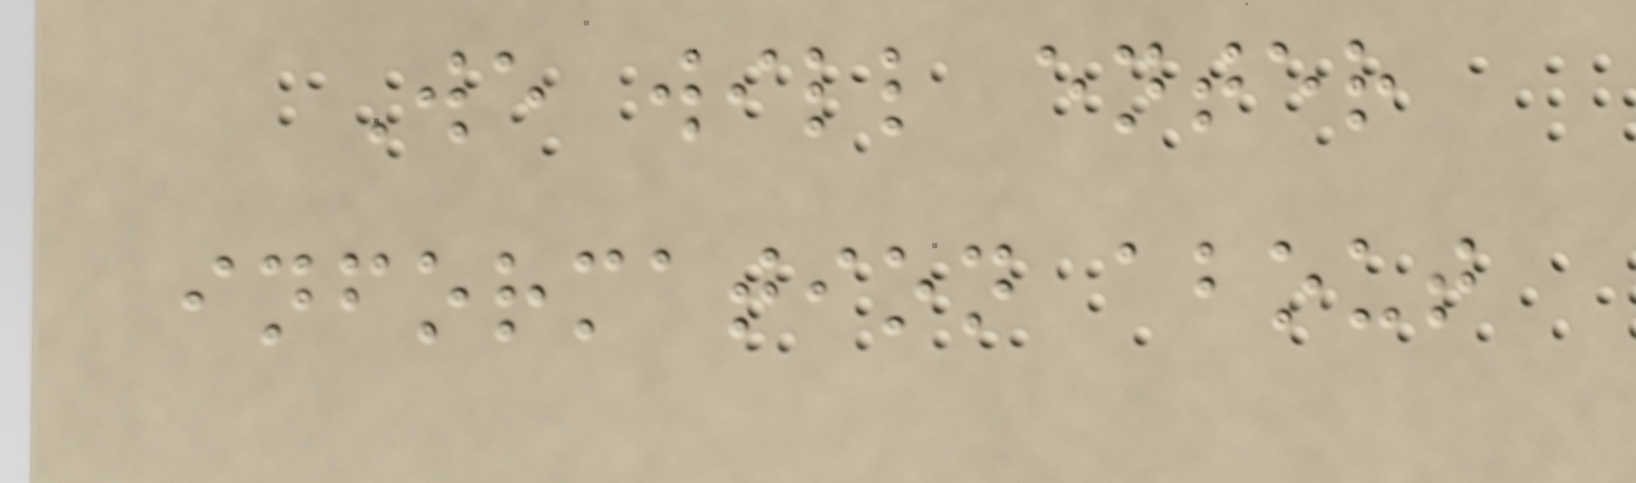We will enter
information about
